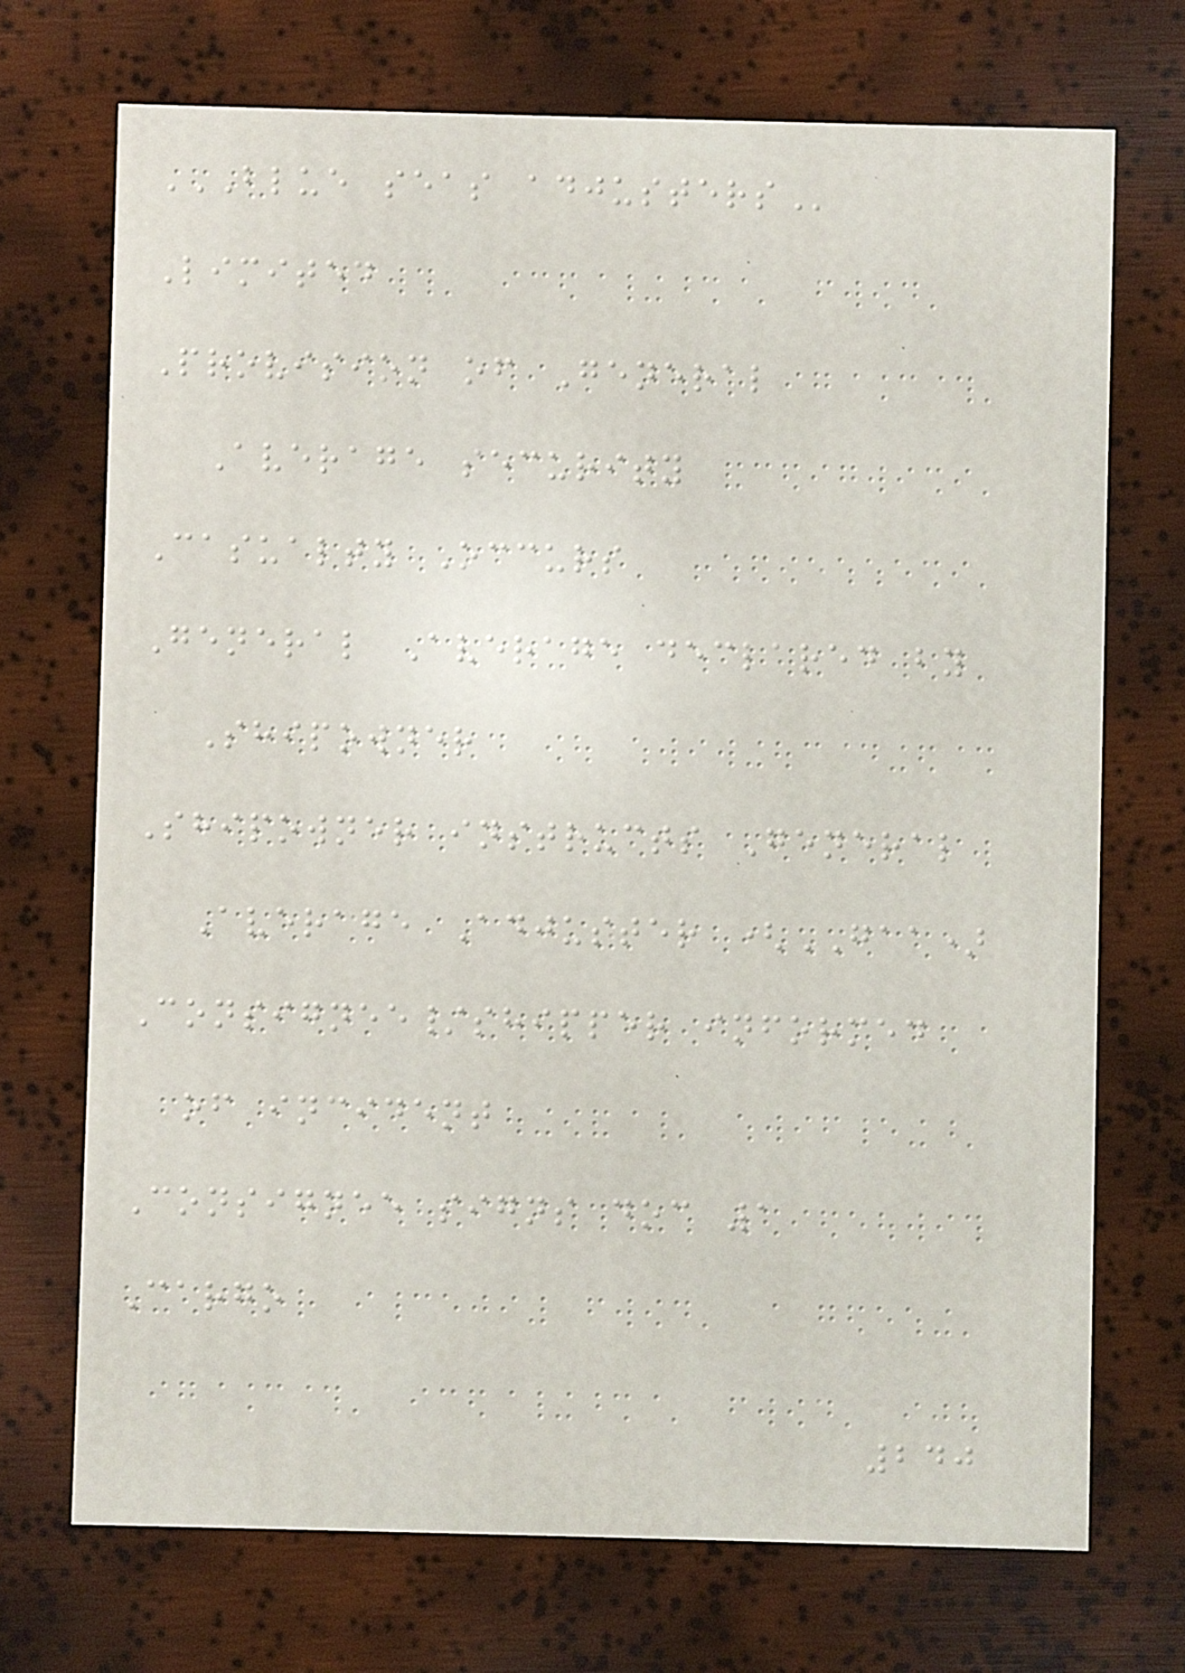BLUE SEAS ADJUSTERS
Limited
Provision of General
Average security
Casualty Occurs
General Average declared by
Shipowner
Shipowner instructs General
Average Adjuster (GAA)
Consignee/shipper informed
of incident
Consignee signs doc 1
Cargo
240
